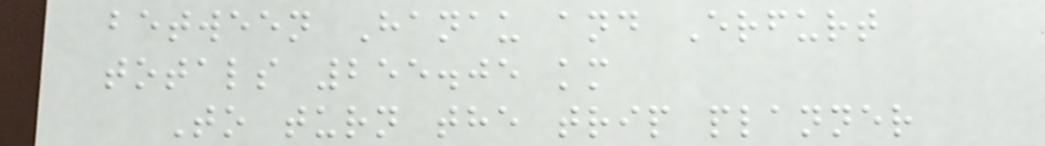between Hanau and Erfurt
totals 255.05 km
To turn the trip planner
